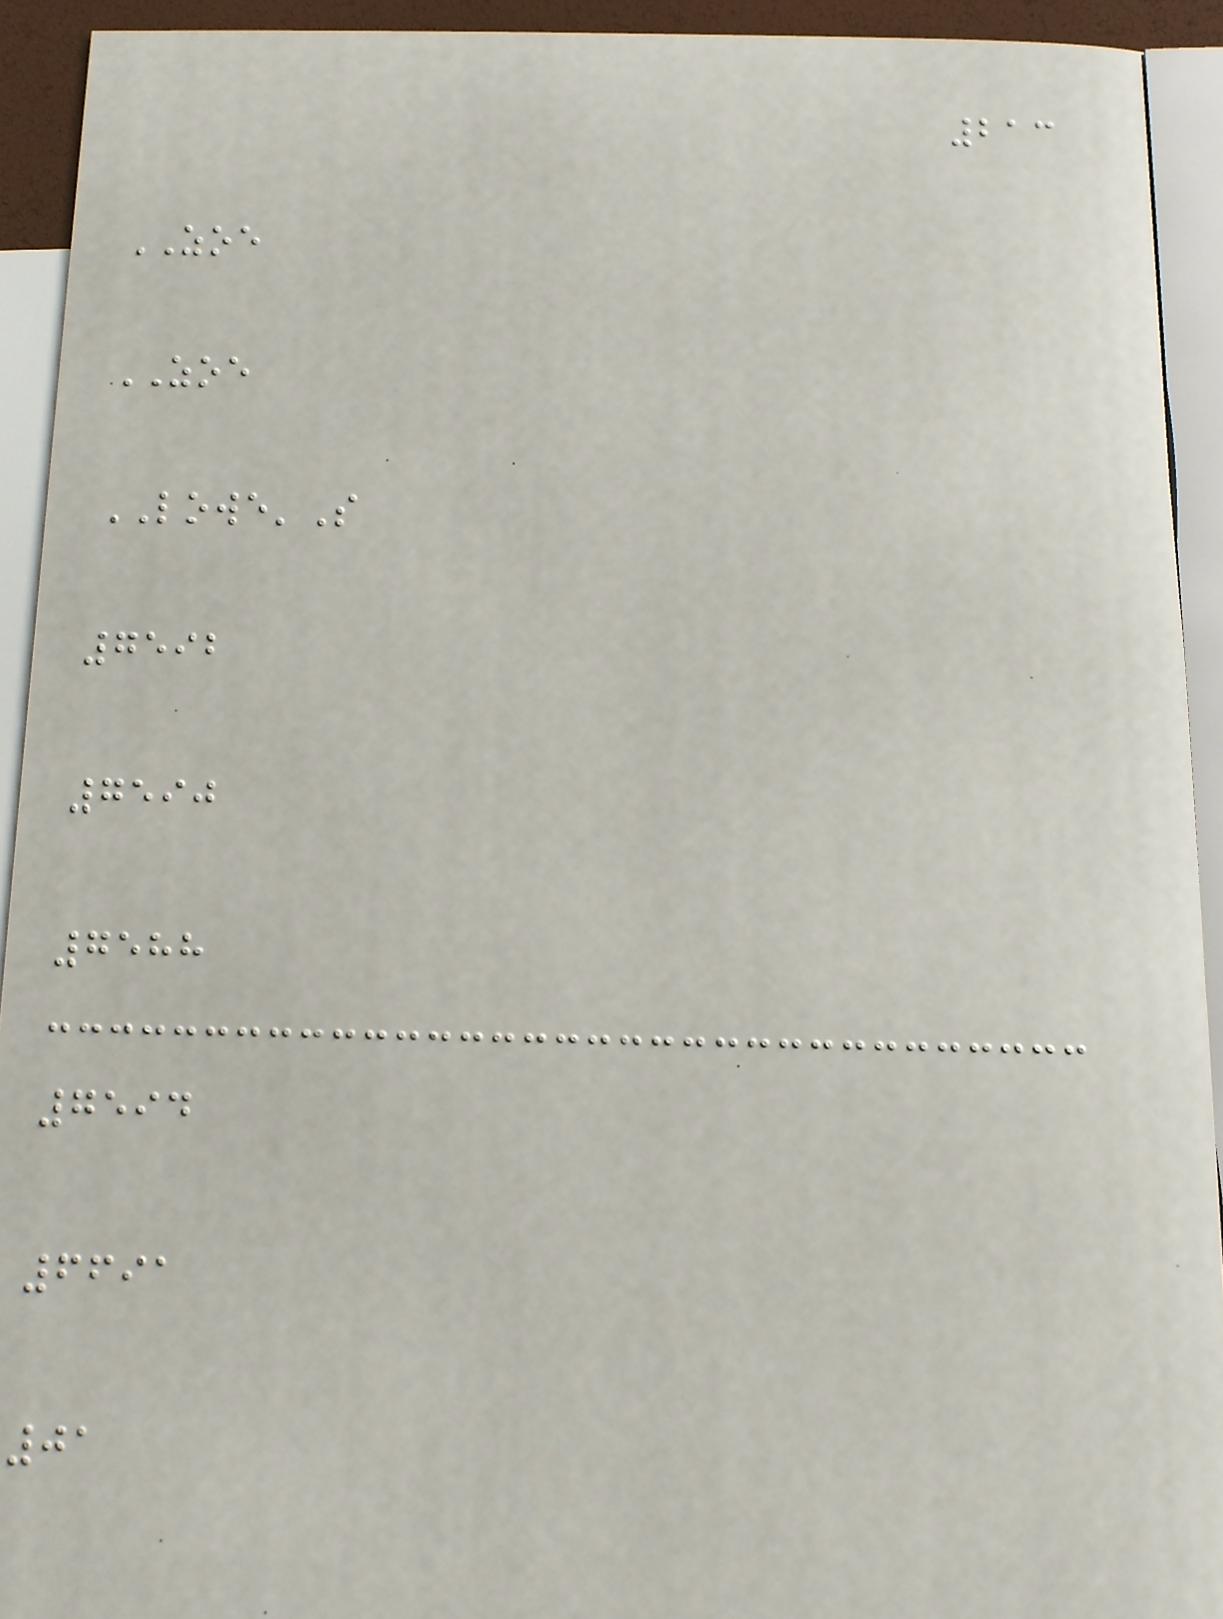213
ZOE
ZOE
LOWE'S
7592
7590
7588
7594
6691
01
